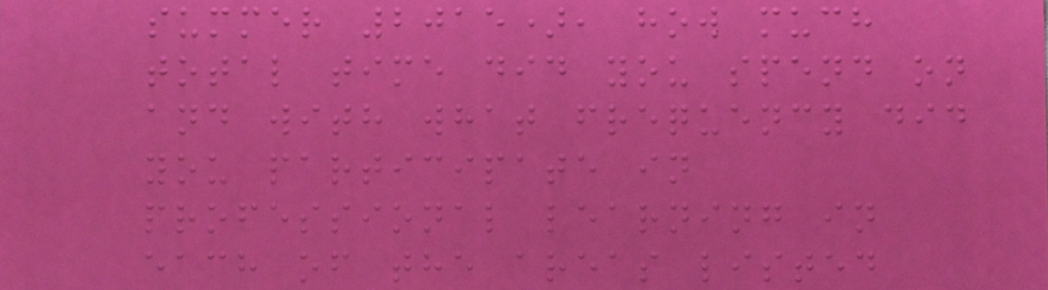summer 2015), how much
total time did you spend on
and with what frequency did
you participate in
professional learning in
each of the areas listed
